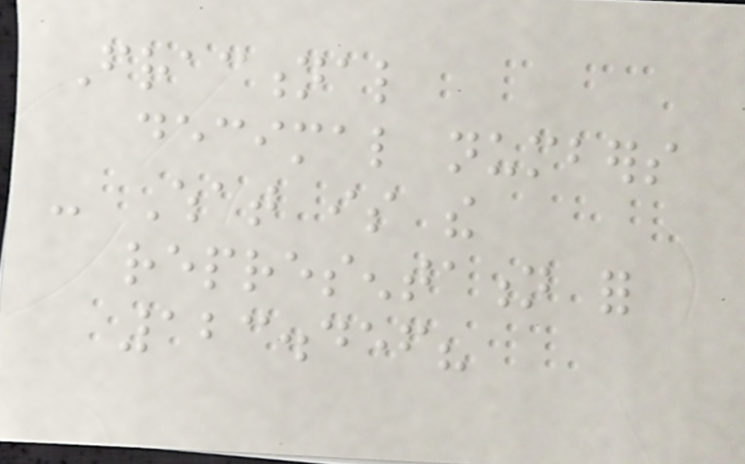Fractional
decimal numbers
- What is the
representation for
123.456?
